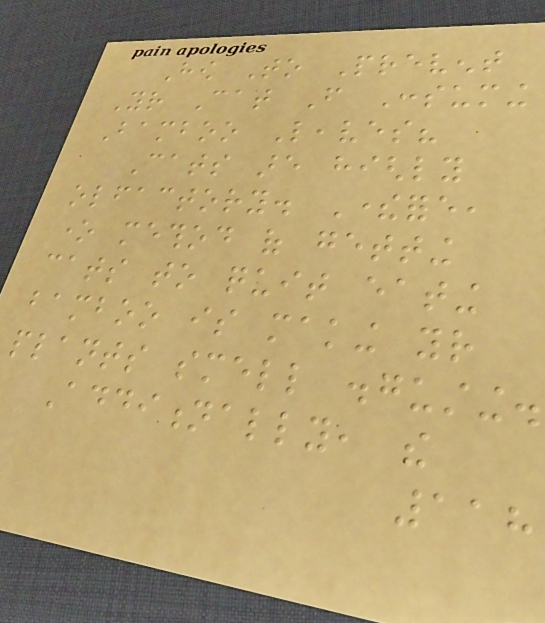How To Prevent
Your Cat From Consuming
Bamboo Leaves?
Cats are highly
olfactory. Therefore,
one method of getting
cats to quit eating
bamboo is making your
plants smell disgusting.
Additionally, the
118
